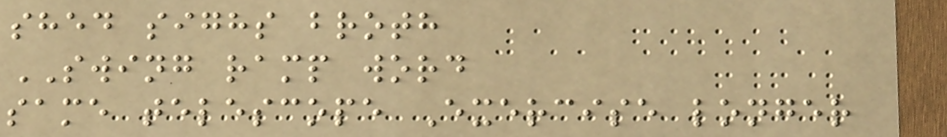shed sighs broth
SWING ramp word
same telescope Exercise longer
